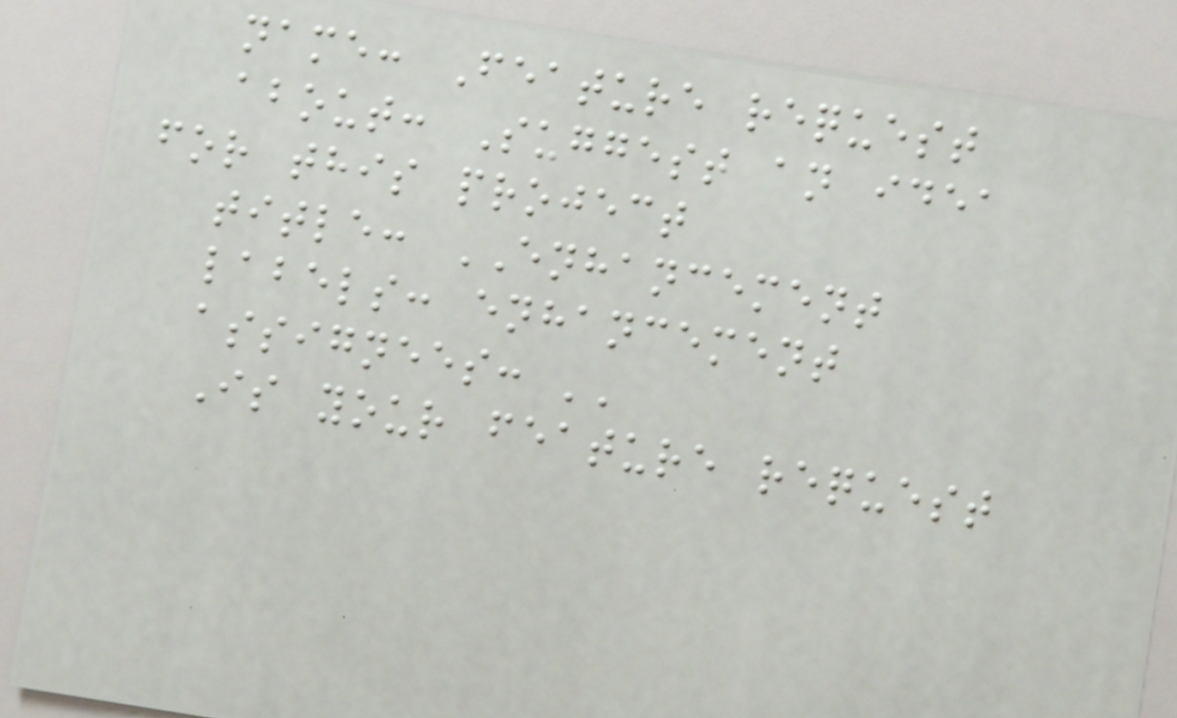name: Feature request
about: Suggest an idea
for this project
title: ENHANCEMENT
labels: enhancement
assignees: ''
Is your feature request
